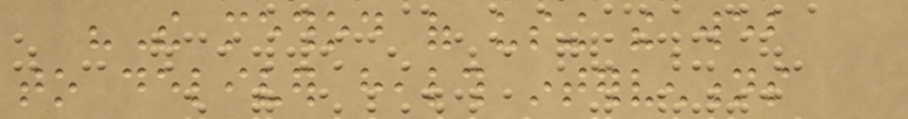"The method of using the web
to deliver health interventions
